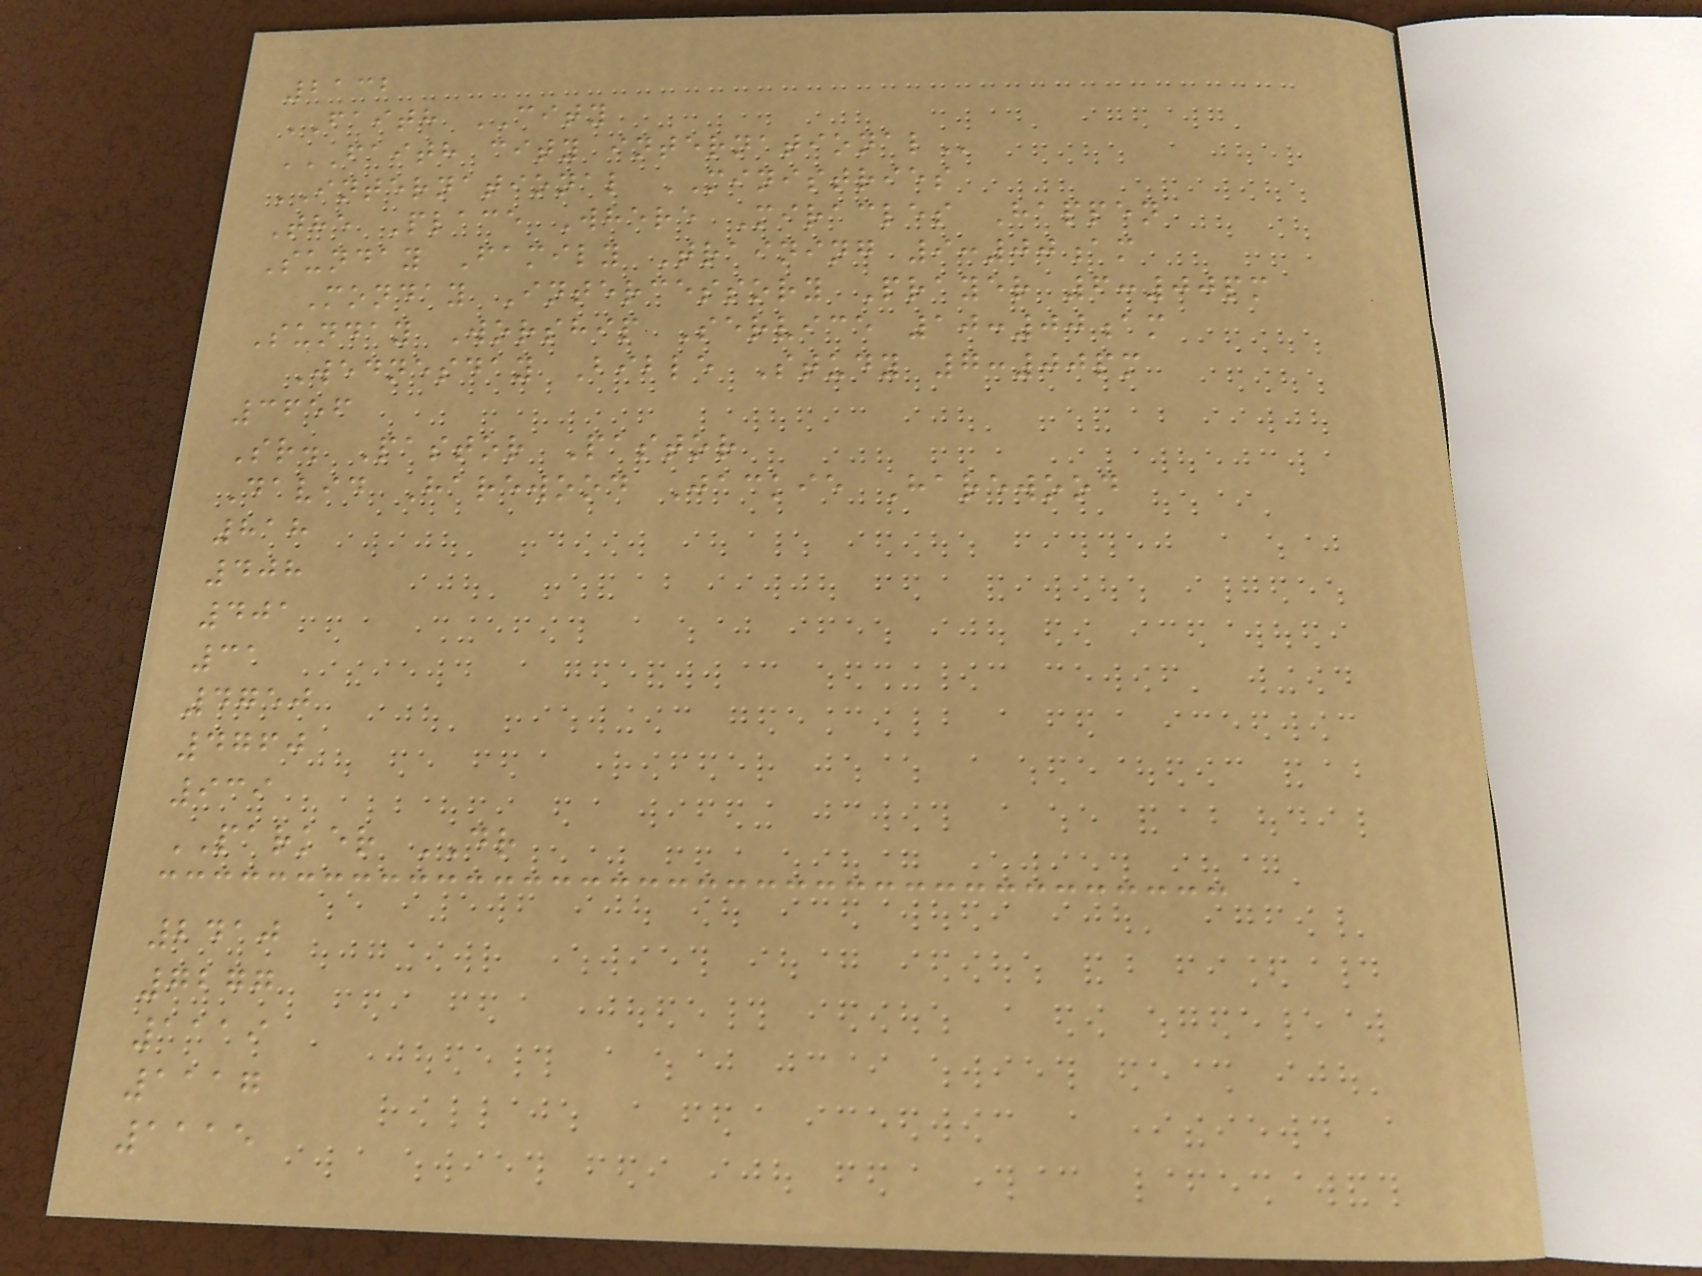2132
FAITH CITY
FAITH CITY INTERNATIONAL
INTERNATIONAL MINISTRIES
The Place Where Miracles Happen
Sunday Family Training 9:00am
Monday Intercessory Prayer 6:00pm
Sunday Worship Service 10:00am
Wednesday Bible Study 7:00pm
3656
Sr. Pastor Pastor
David Harewood Jackie Harewood
818
408
401
31
4750
4760
939
PARKER DR
2410
7277
1119
1117
1115
